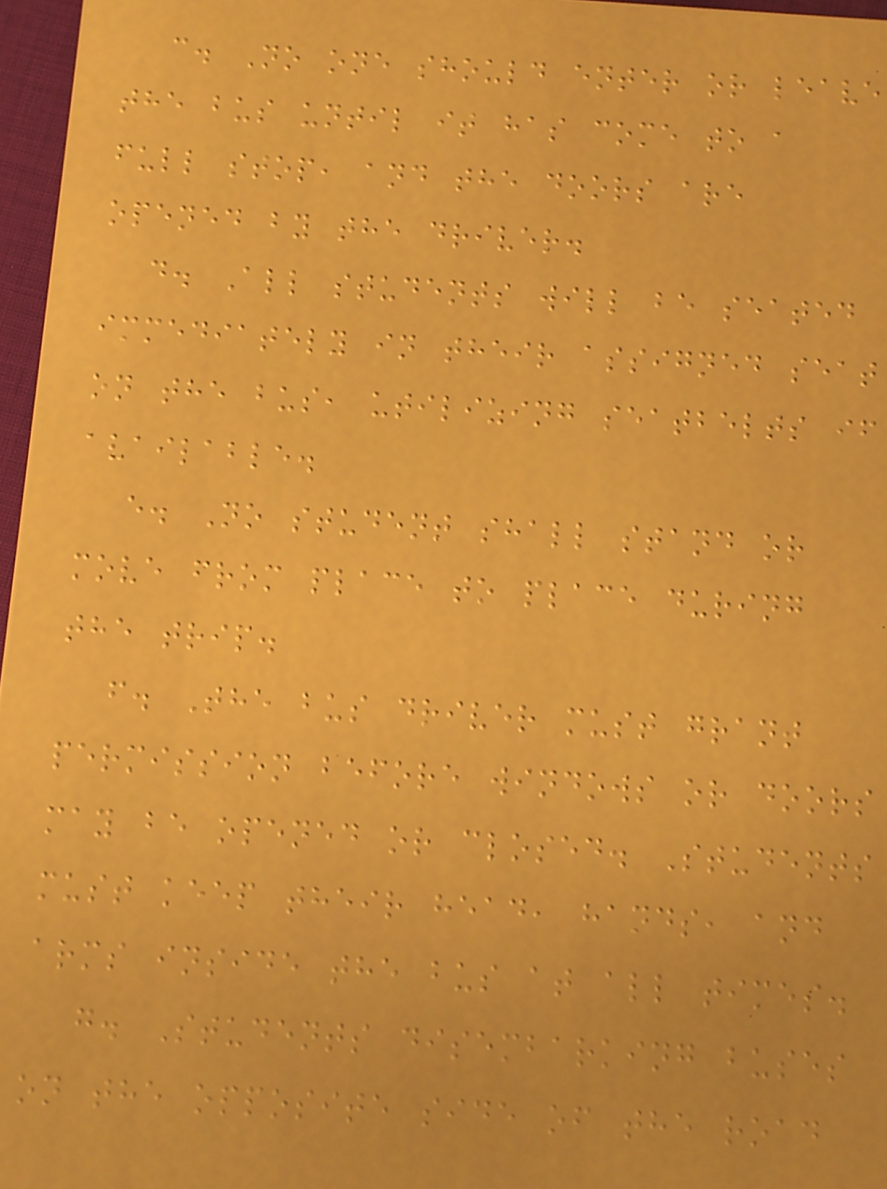c. No one should enter or leave
the bus until it has come to a
full stop, and the doors are
opened by the driver.
d. All students will be seated
immediately in their assigned seat
on the bus, utilizing seatbelts if
available.
e. No student shall stand or
move from place to place during
the trip.
f. The bus driver must grant
permission before windows or doors
may be opened or closed. Students
must keep their head, hands, and
arms inside the bus at all times.
g. Students disembarking buses
on the opposite side of the road
